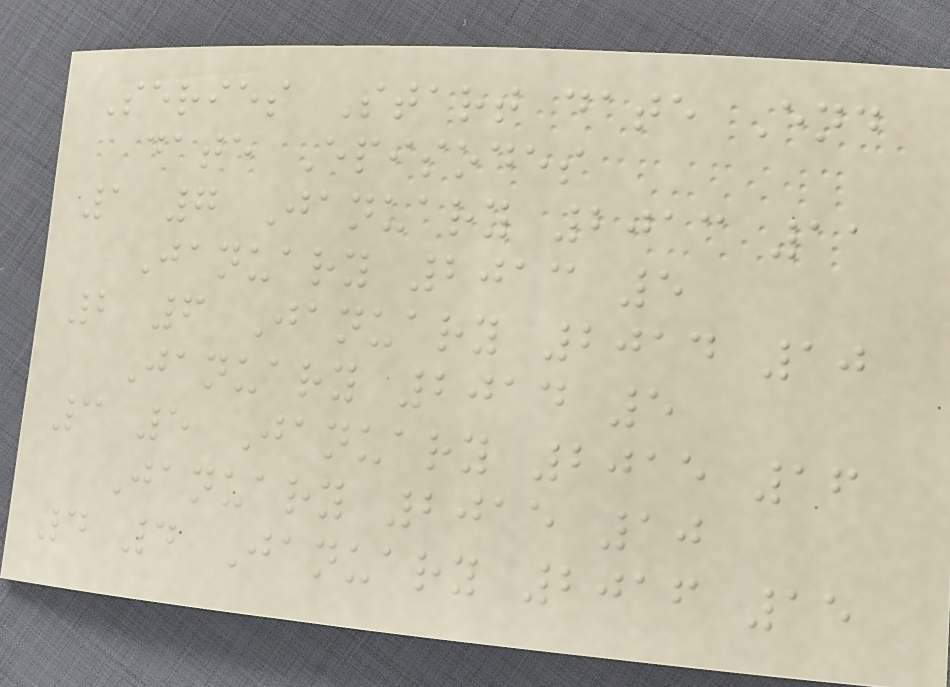Series Start date End
date Episodes
1 7 January 2013 11
January 2013 5
2 6 January 2014 10
January 2014 5
3 5 January 2015 16
January 2015 10
4 4 January 2016 15
